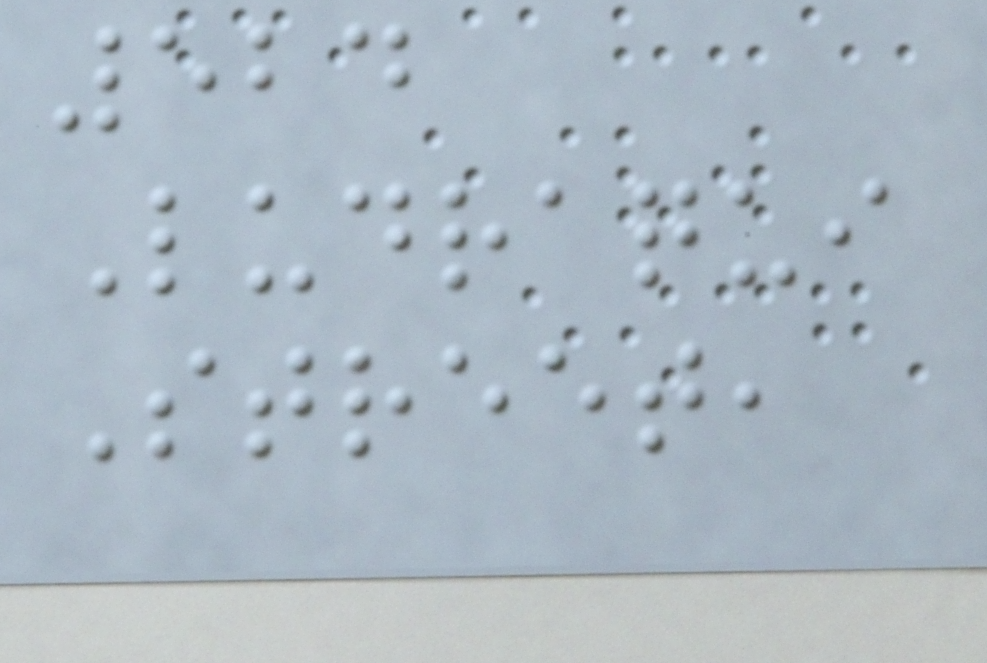524
Ludraqui
Street,
